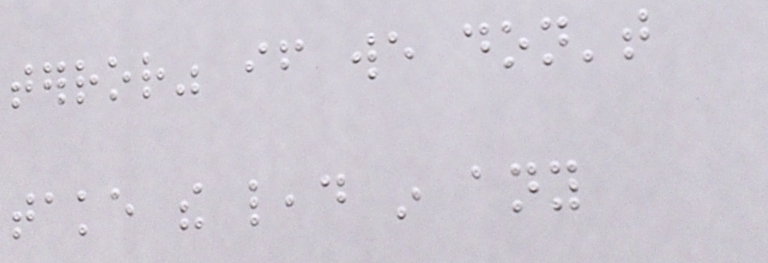terror" if we don't
take the lead in any
